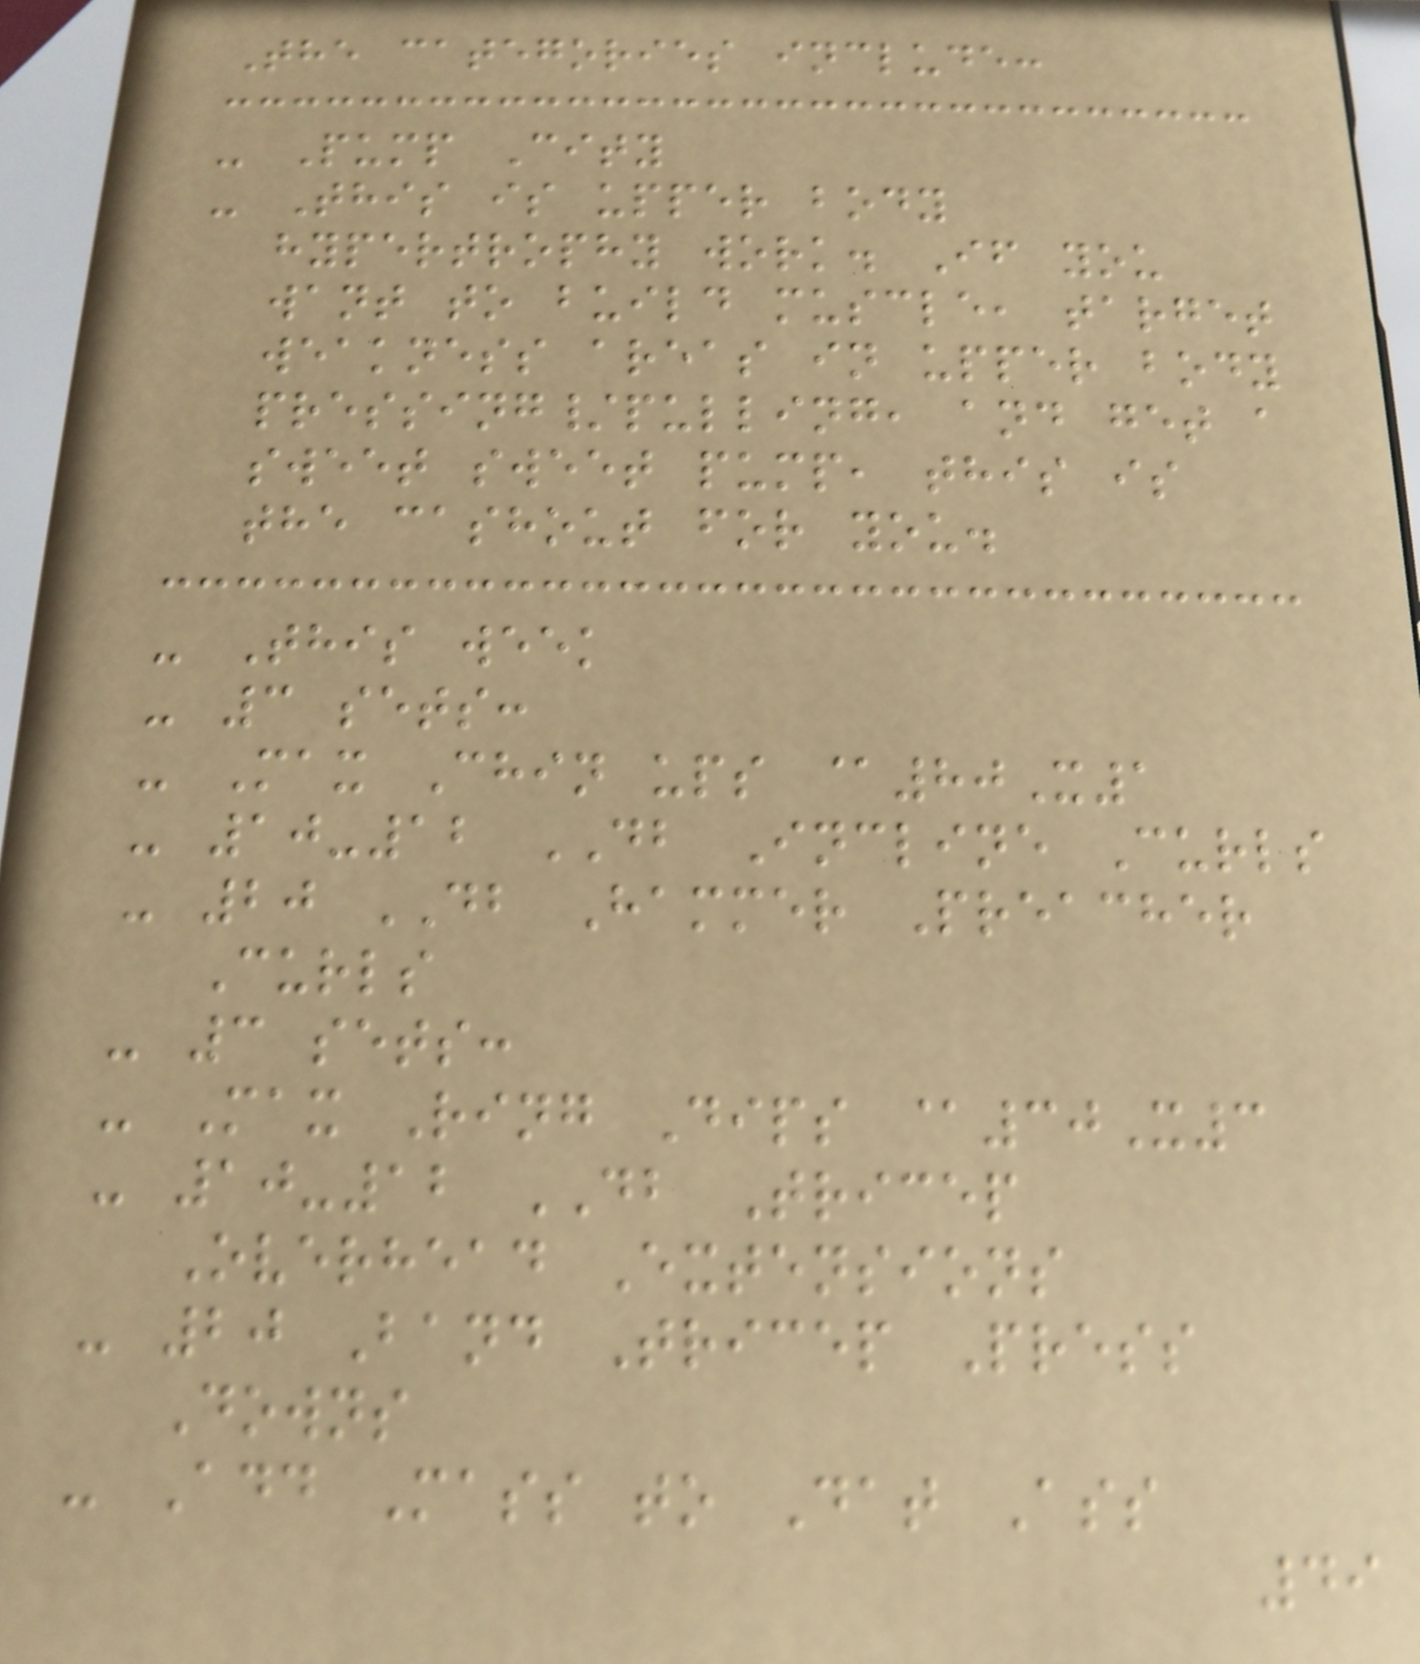The categories include:
- Pump City
- This is upper body
hypertrophy work. If you
want to build muscle, target
weakness areas in upper body
pressing/pulling, and get a
sweet sweet pump, this is
the cashout for you.
- This week
- 3 sets:
- Max Chin ups @80X1
- 10-12 DB Incline Curls
- 20 DB Hammer Preacher
Curls
- 3 sets:
- Max Ring Dips @30X3
- 10-12 DB Tricep
Overhead Extensions
- 20 Band Tricep Press
Downs
- Add Mass to Dat Ass
49
